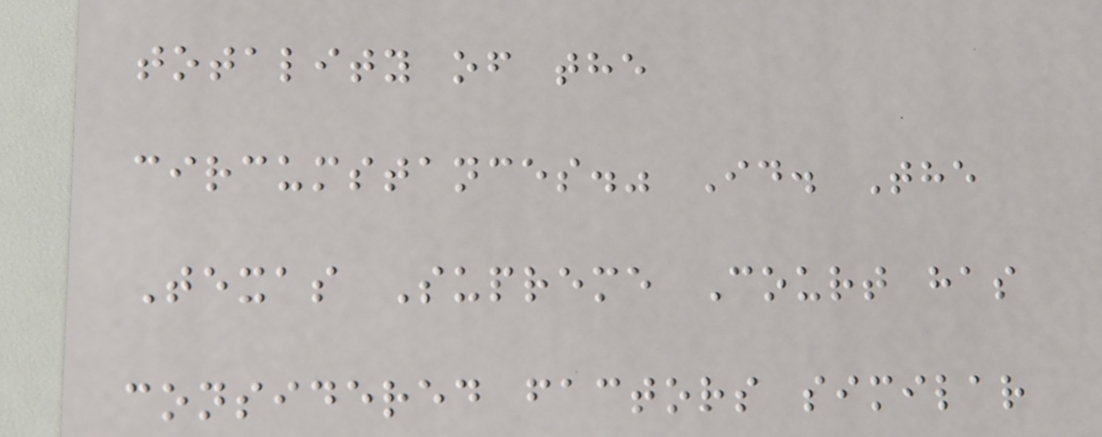totality of the
circumstances." Id. The
Texas Supreme Court has
considered factors similar
